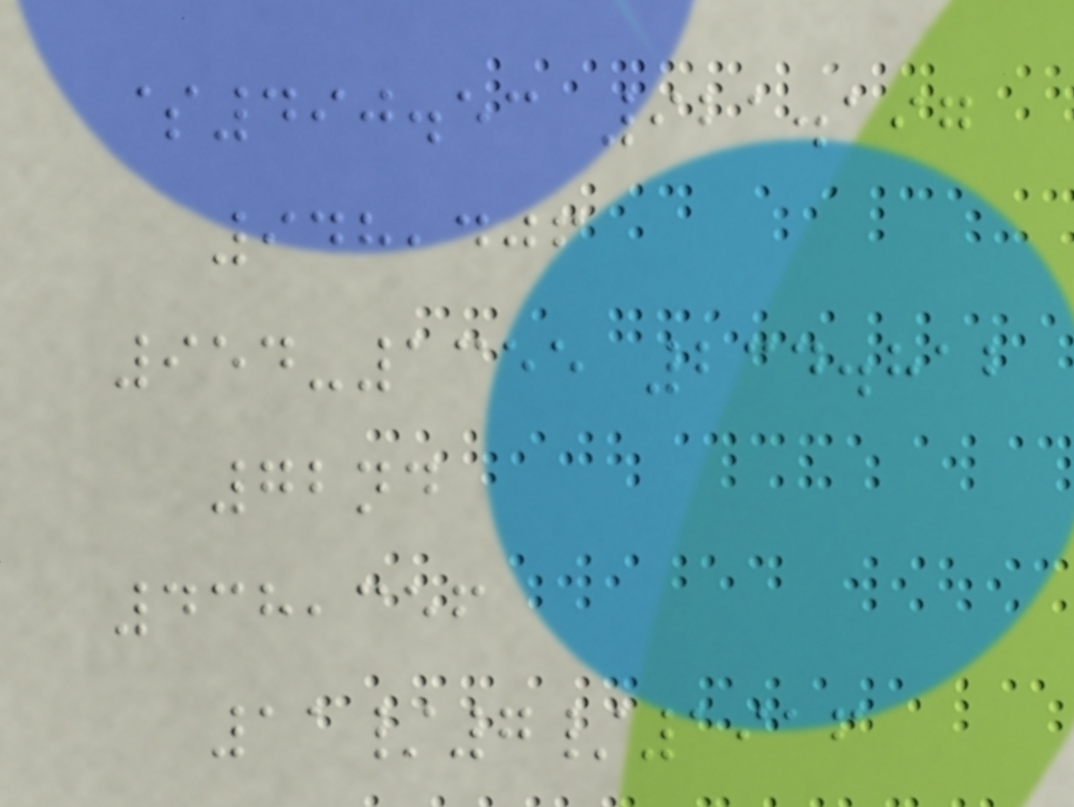$490.53 921.197
948,406
954-1355 234.812
72nd
438,356
11/7/1916
